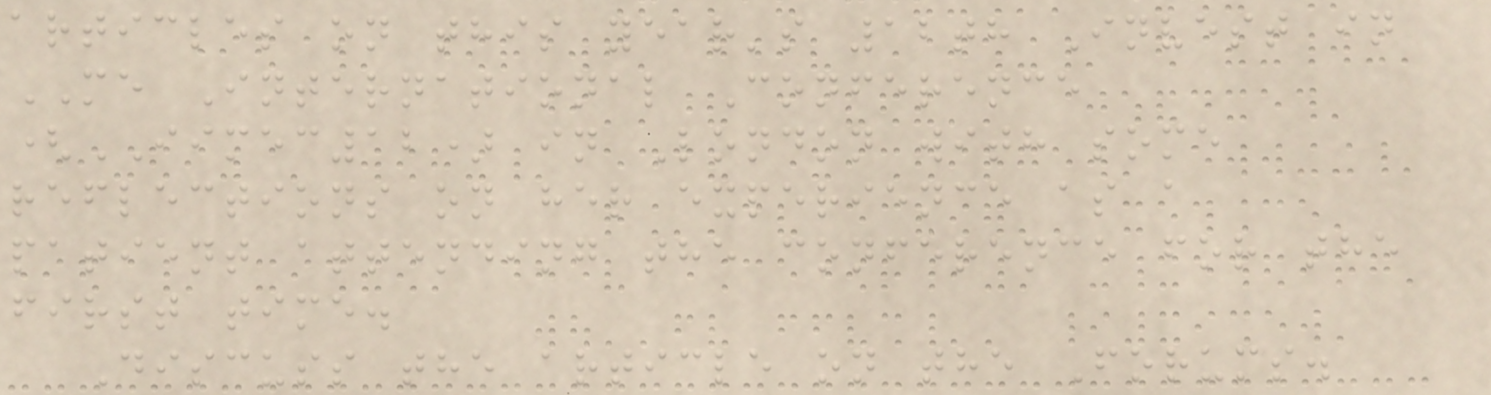articles on this year's 12th Invest in
ME International Conference
(IIMEC12) in London with some
reflections on her experience as a
patient attending the conference for the
first time.
Discuss the article on the Forums.
